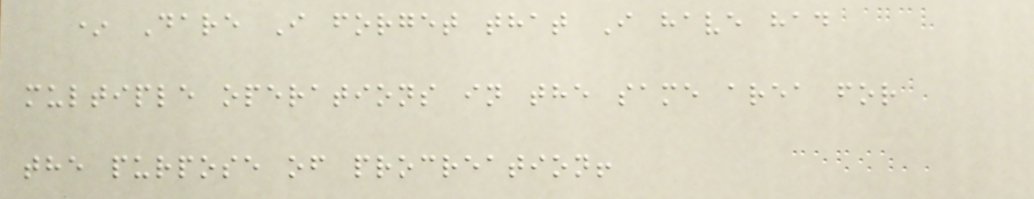* Dare I forget that I have had
multiple operations in the same area for
the purpose of procreation!
